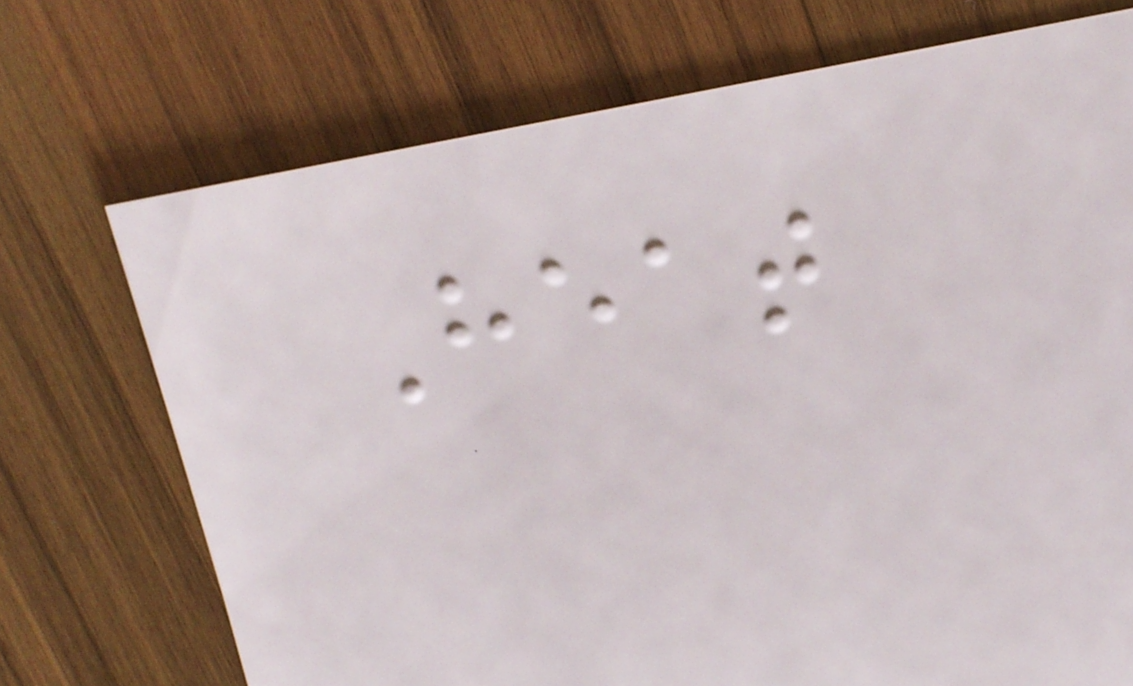Heat
